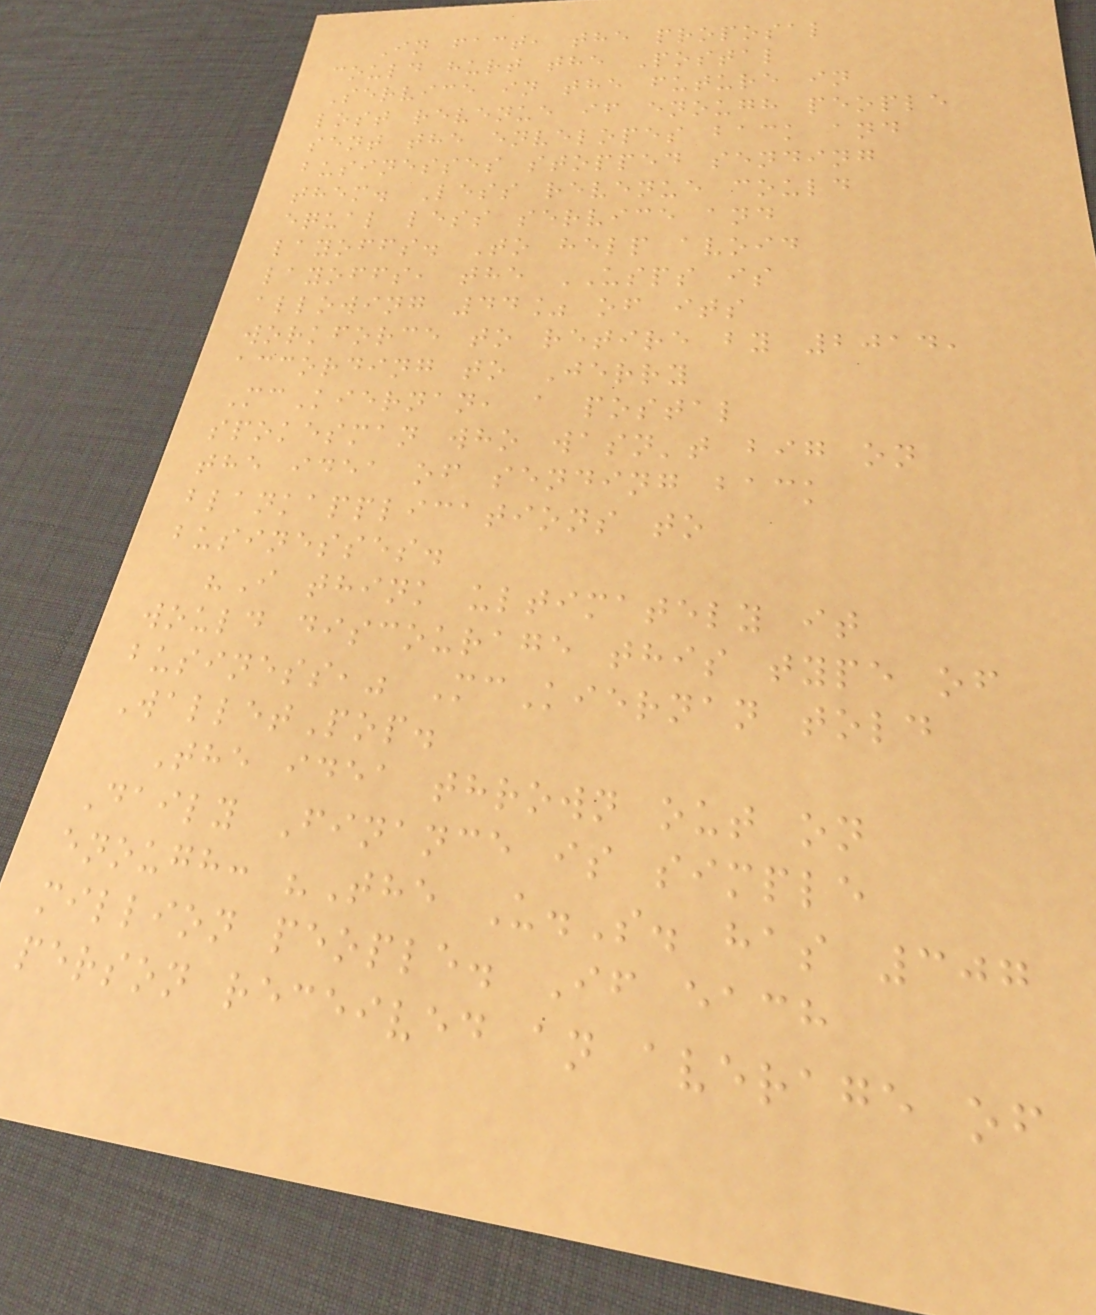In fact, the proposal
could hurt the Postal
Service in the future in
lost revenue if enough people
sent the envelopes back and
businesses stopped sending
them. Less revenue could
equal less service and
layoffs. To help avoid
layoffs, the USPS is
allowing 44% of its
workforce to retire by 2014,
according to Jerry
McKiernan, a postal
spokesman who wasn't big on
the idea of sending back
blankapplications to
businesses.
"I think ultimately it
would discourage this type of
business," McKiernan told
WalletPop.
The idea thrown out on
Daily Finance is simple
enough: "The U.S. has 307
million people. If each
person received an average of
